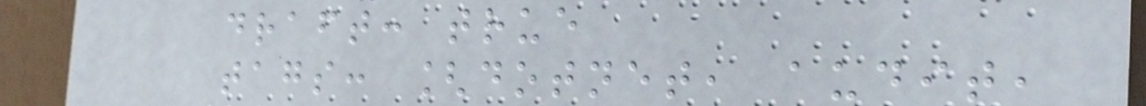draft: true
tags: [dotnet, audit,
